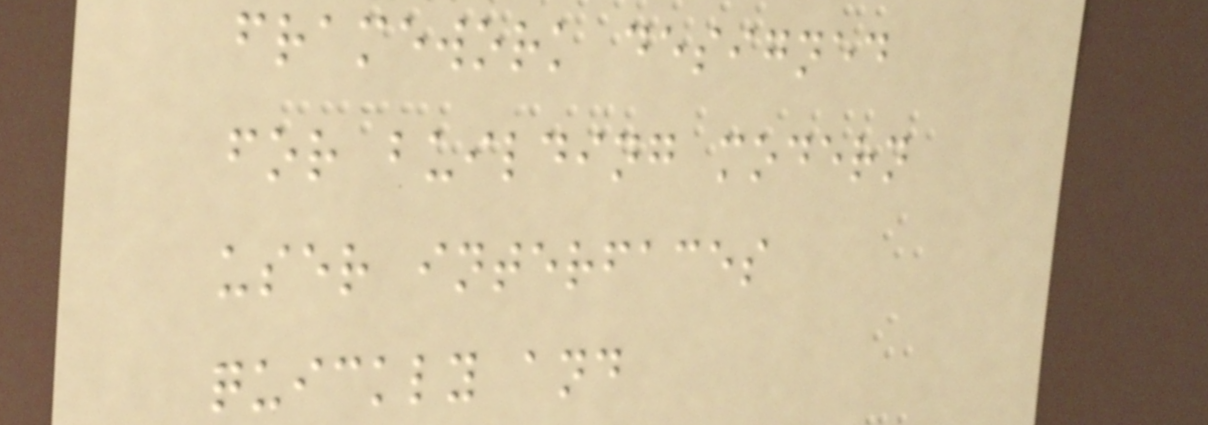framework designed
for building modern
user interfaces
quickly and
